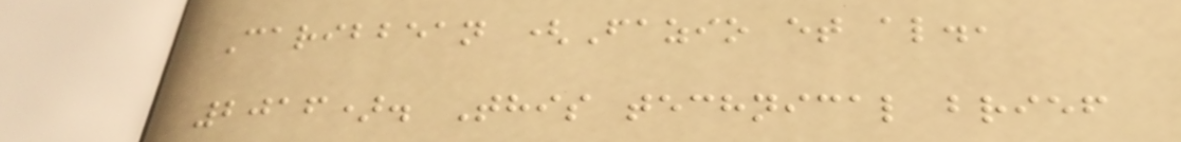Caribbean (Fazio et al.,
2016). This technical brief
